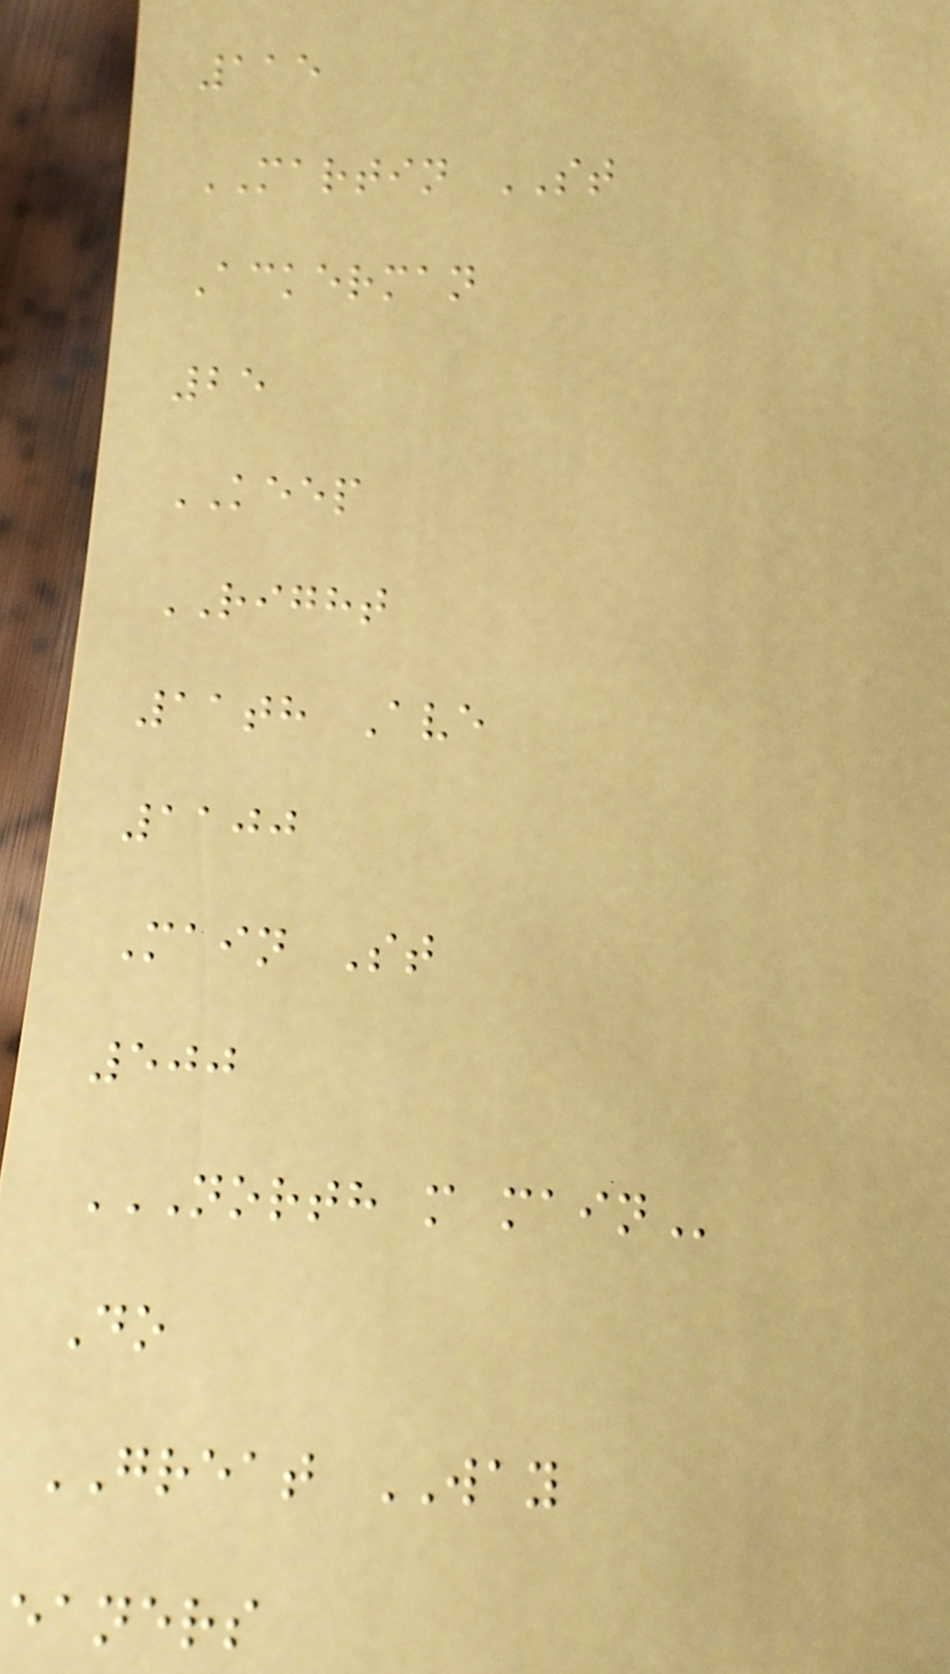115
MARTIN ST
Ackerman
25
KEEP
RIGHT
11th Ave
1100
Main St
500
NORTH M MAIN
Do
GREAT WAY
eaners
